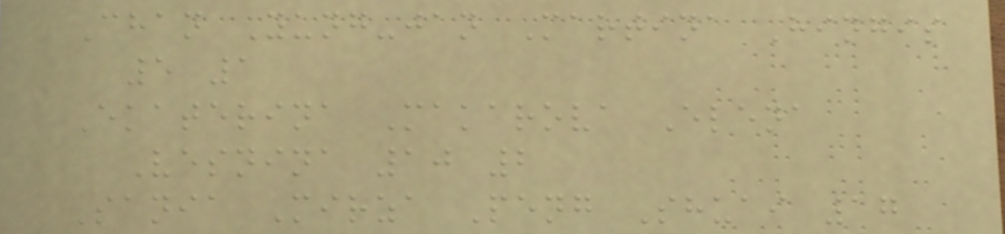Chan Yung-jan Martina Hingis
5 1
Ekaterina Makarova Elena
Vesnina 10 2
Sania Mirza Peng Shuai 17
